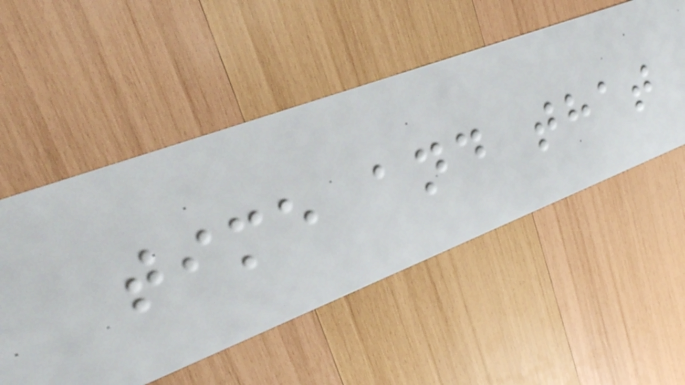time and that
